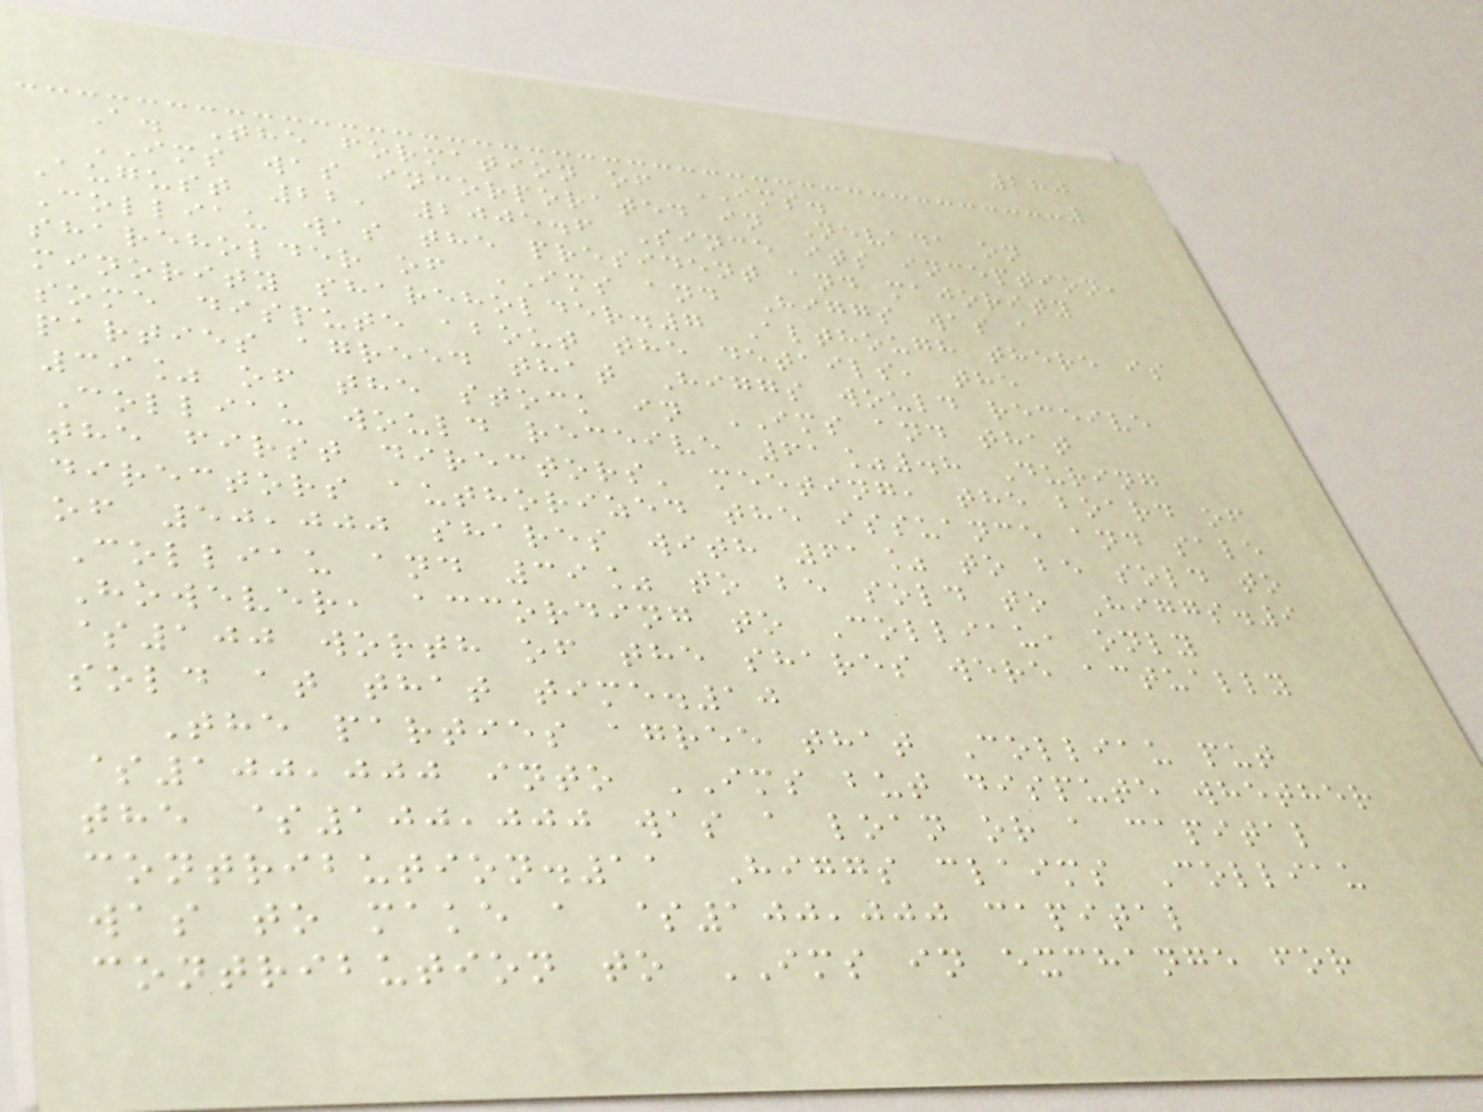280
A. The formation of IMS.
IMS was incorporated in Nevada on
August 22, 2005.6 Since its inception,
Colliau was the president and majority
shareholder of IMS and Higgs was a
minority shareholder.7 Although there is
some dispute about the details, the
parties agreed that Higgs would receive
39% of the stock in IMS and that
Colliau would receive 61%.8 During
the first directors' meeting, the board of
directors authorized the issuance and sale
of 50,000 shares with 61% to be sold to
Colliau and 39% to be sold to Higgs.9
However, according to Colliau, only
$100 worth of the shares were actually
sold at that time.10
The parties agree that Colliau put
$100,000 into IMS but dispute whether
the $100,000 was a loan or a capital
contribution.11 Higgs claims Colliau
was to make a $100,000 capital
contribution to IMS in exchange for
